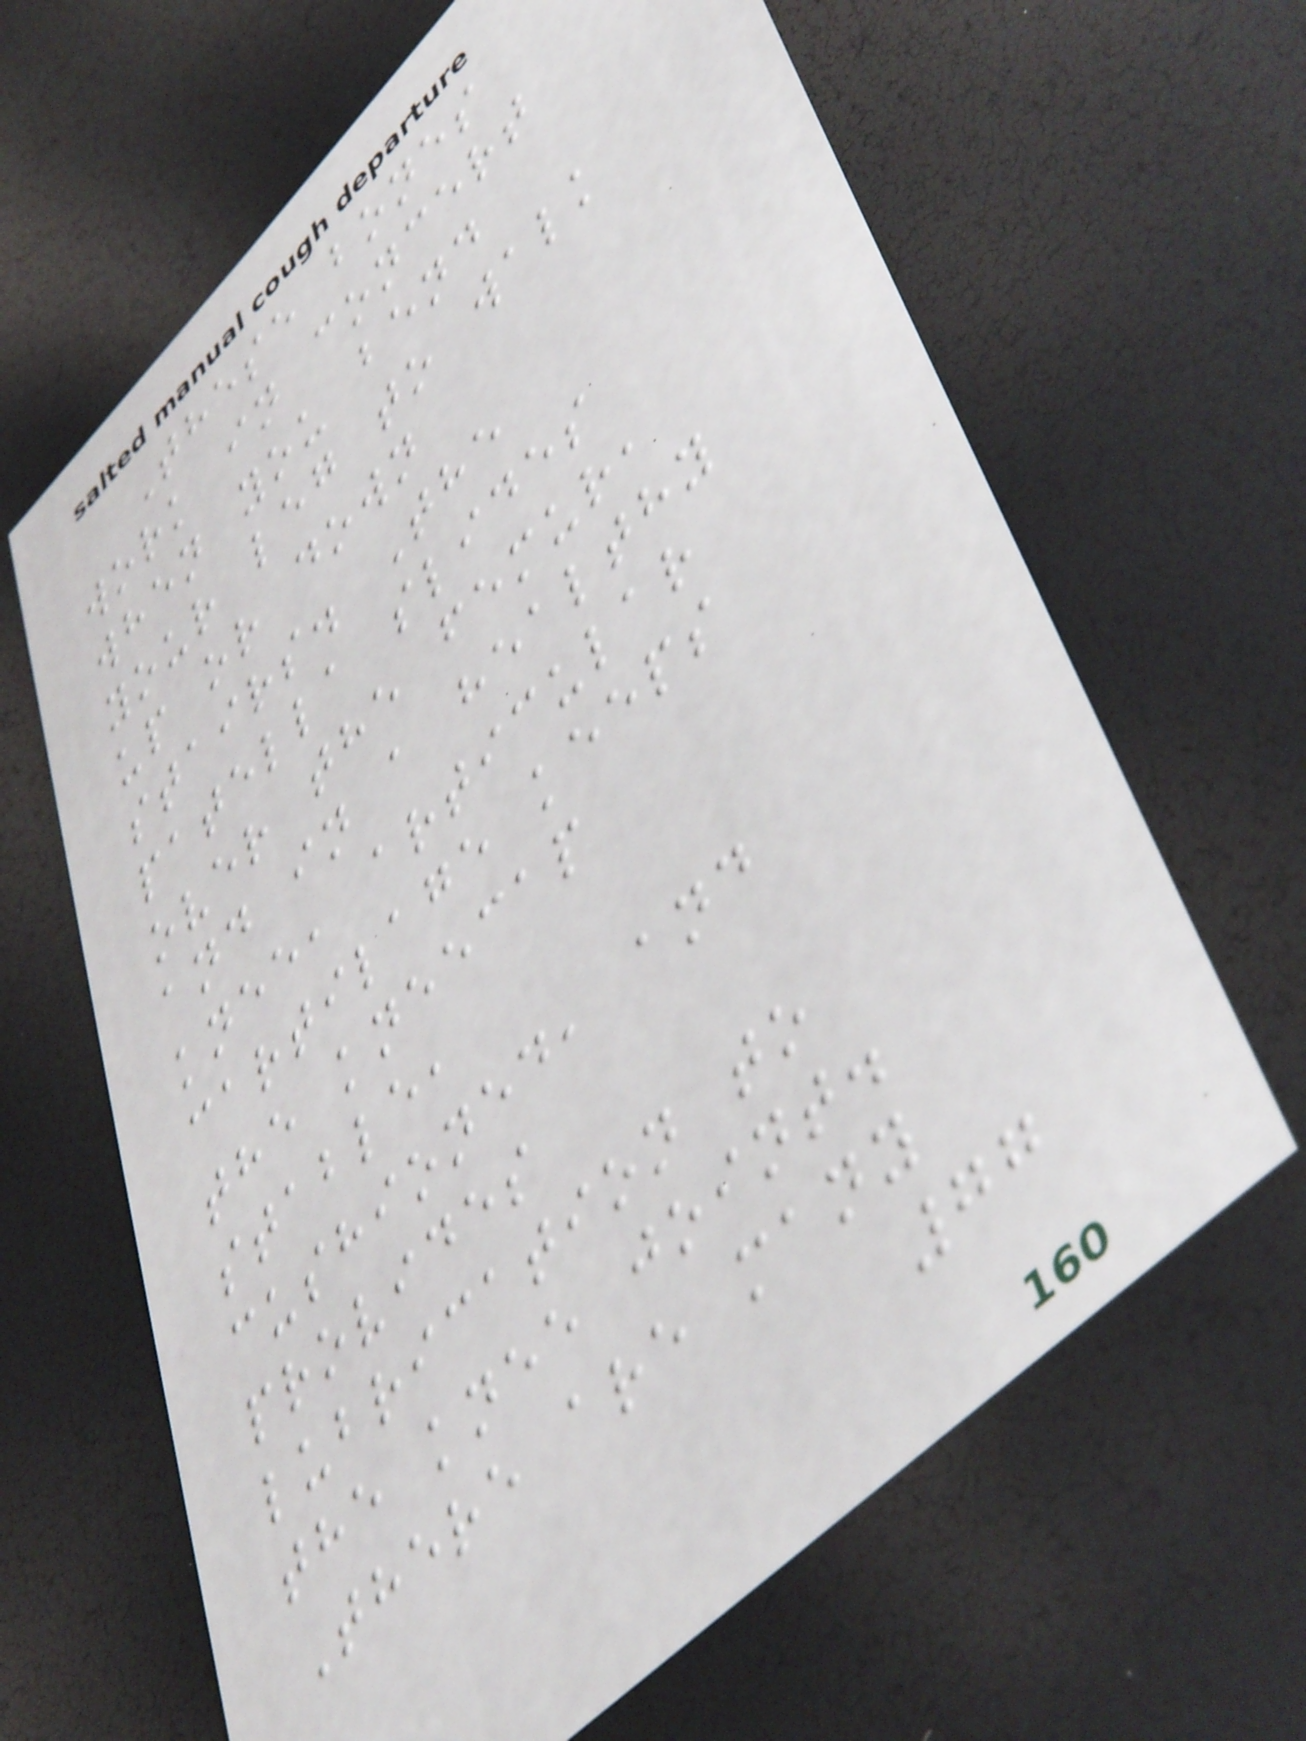These bones
work in concert
when you bend
your leg to walk
up or down
stairs. The
patella slides
over the femur,
and in a healthy
knee, articular
cartilage keeps
the kneecap
stable,
cushioned, and
provides
lubrication to
the knee joint.
There are many
77
